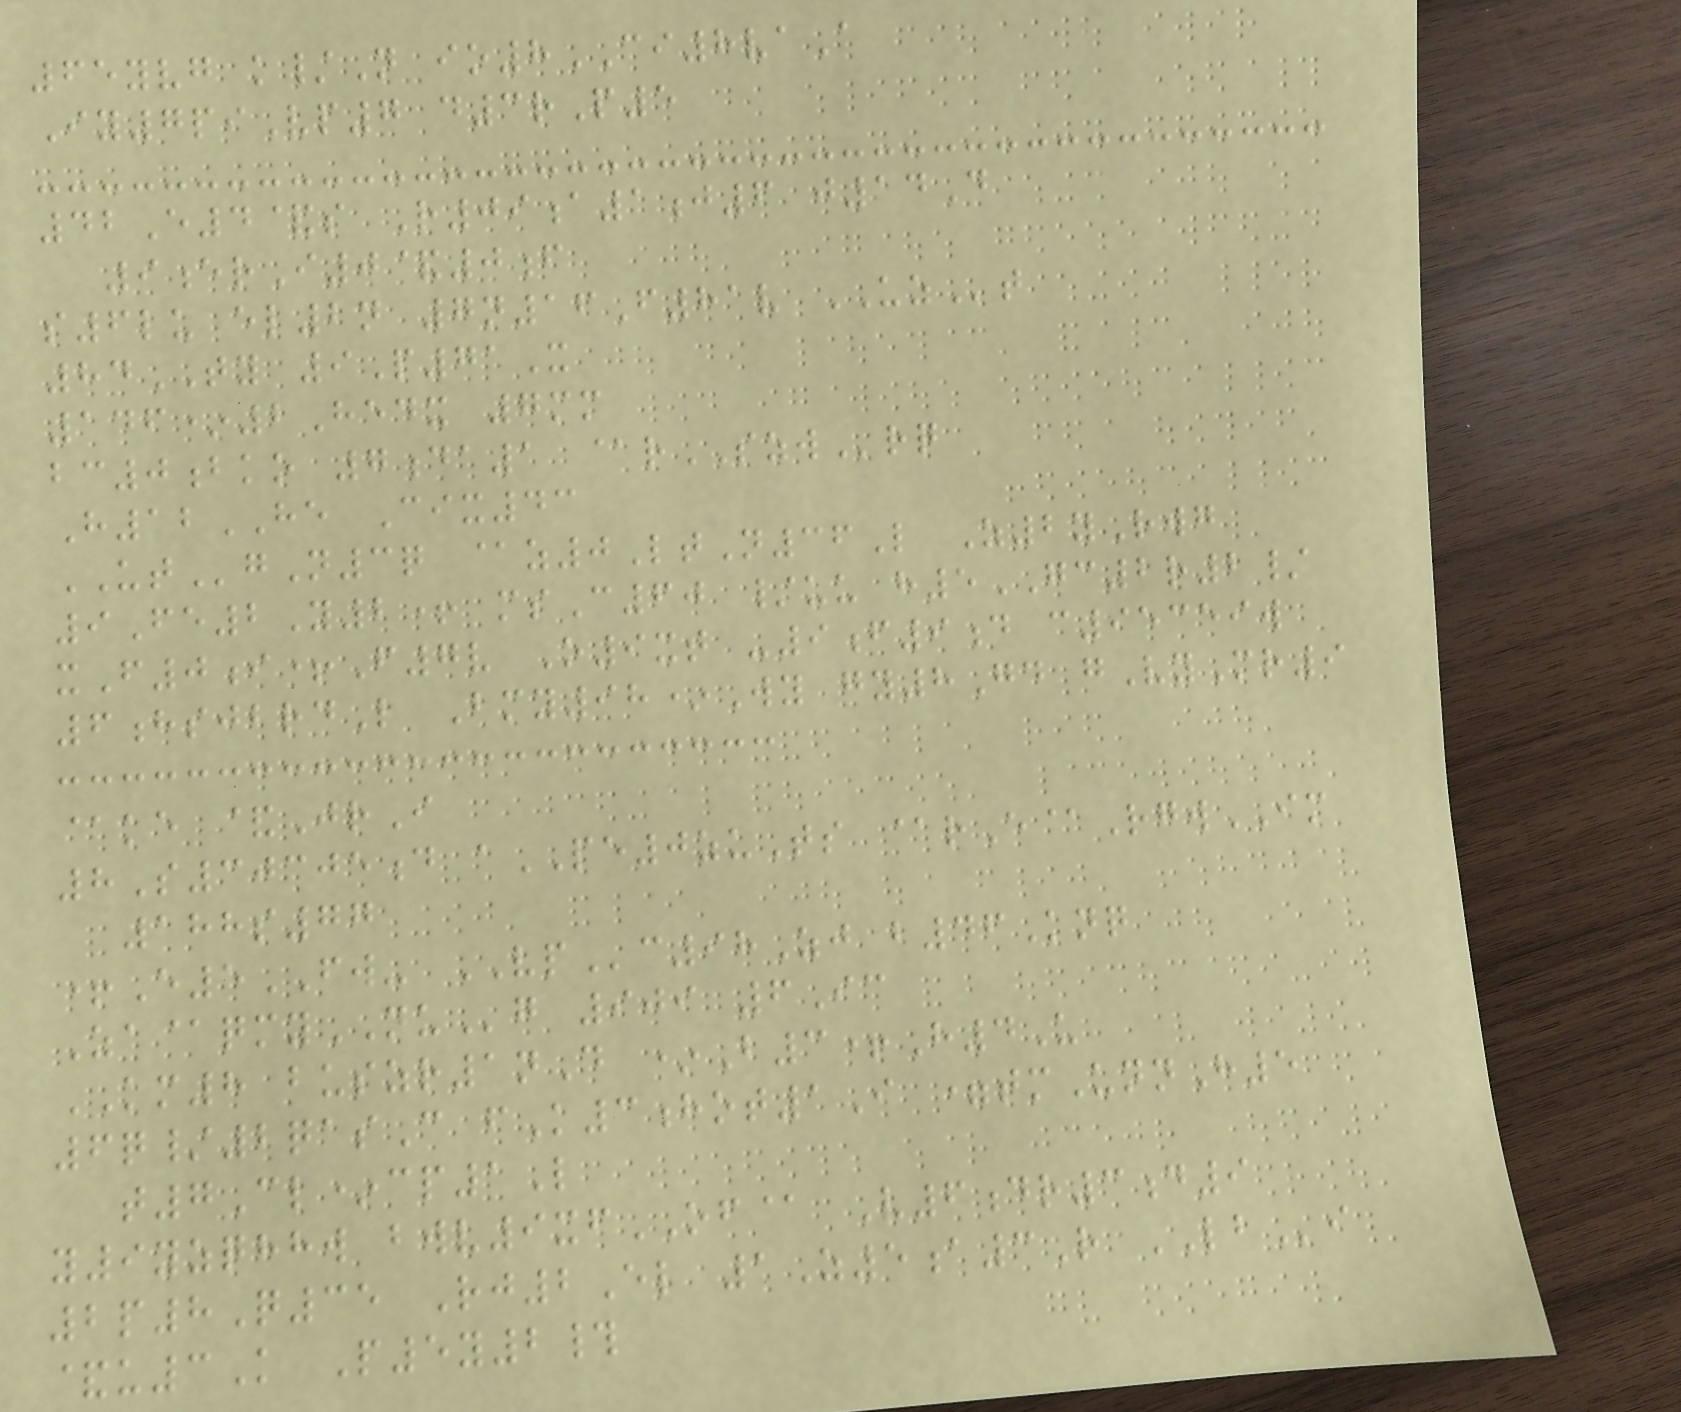65yvg k/N io8CI8vaA
Iy7piVp7 d3rP5
42E4&s R09a1j6 j14D
9erI0&0f
s6lu el2n 7n16F81v UZt
84TY 9P71X
146*2Hedx 7mm
bc0bko 7da1 @rSZWrq
H12HE Cix43
UTgN3q @z0LtN36L Z2yRwg
9Fe2Y2+ msC60 /uu h5GC2r2/
xF0i+F7v O9xt -9f9d c95359w
6hsjbrdL Bmy98*Wy gy8Gd gVyMr9
@ke &JrI
8S30305d aPE0zuTs @rE@RgwIM
188s77
+E5FW- VPc98Zj b46Knq
Za@qmyNUg 909 6Ic
KM8 buszr1nD *B3+H4U
6q/2qasC fK3hot1I =tmUnnH5
t7Cl*cp1L
y9yzqhhw bwv9xfOF@ V6dr3d9
2p8Q35 Rj2El 1Z5a3R LBi
&u3K P5y2#
